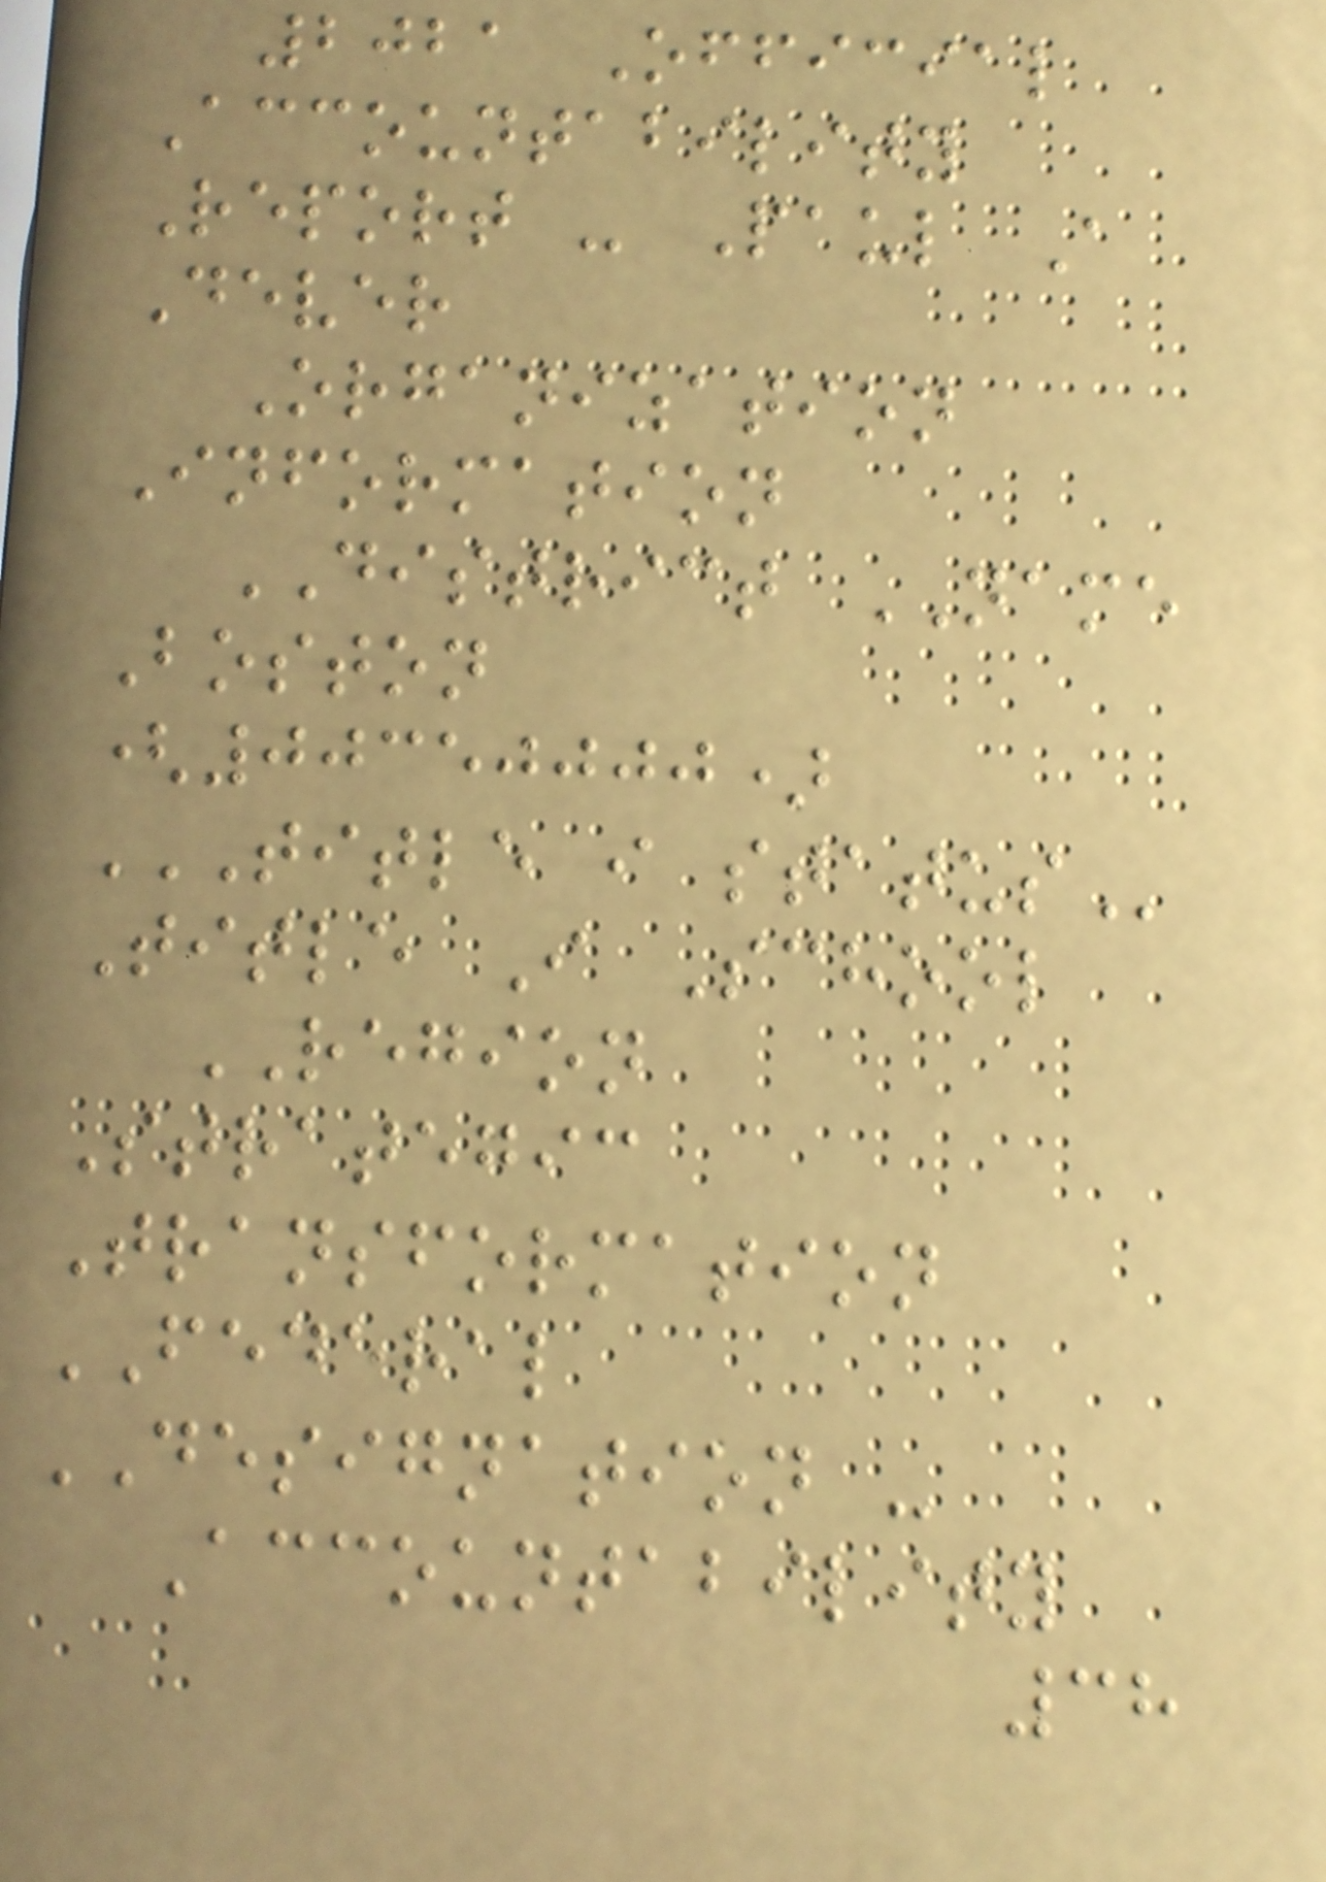2021 Official
Accountability
Report - Paul A
Dever
Organization
Information
DISTRICT NAME
Boston
(00350000)
TITLE I STATUS
Title I School
REGION
Strategic
Transformation
FEDERAL
DESIGNATION -
Accountability
38
